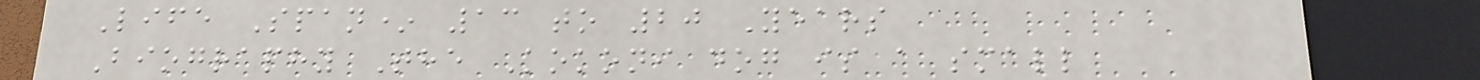Life Span* 13 to 20 Years
Biography The Kokoni dog is a small
